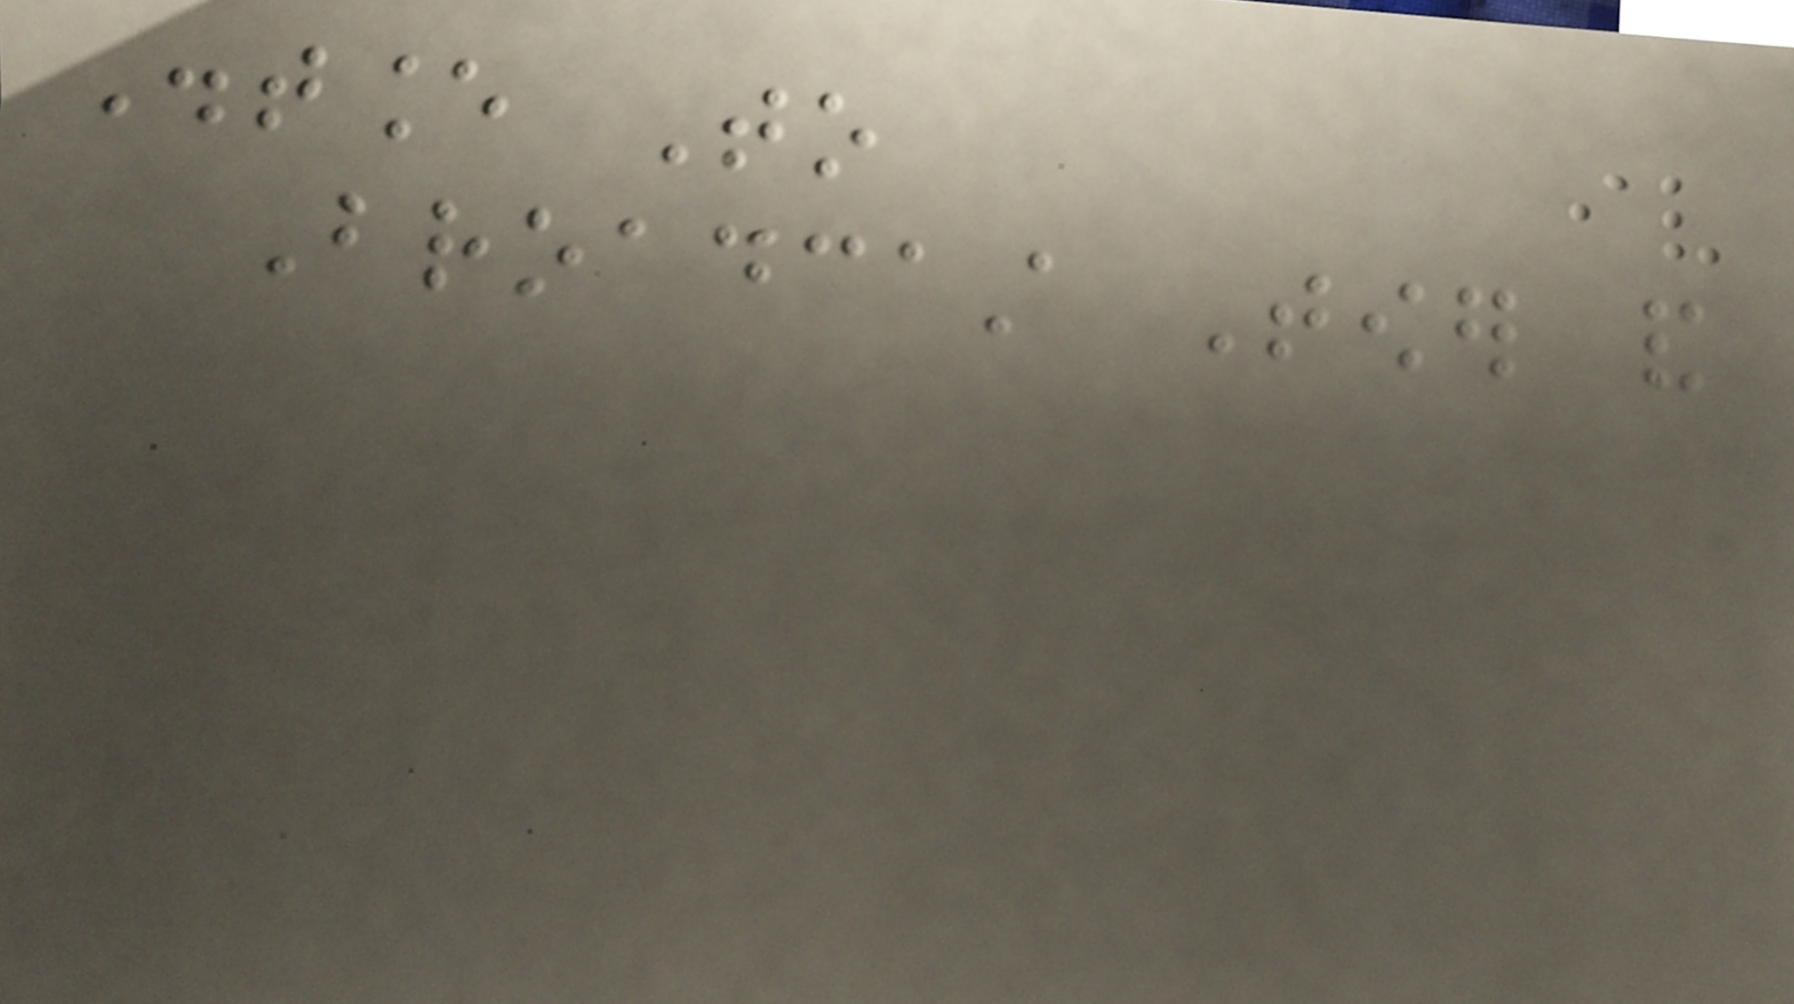Distance To
Broadcast Tower and
